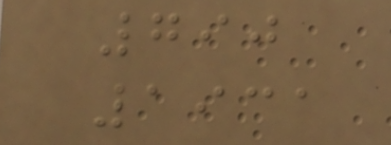790
1931
